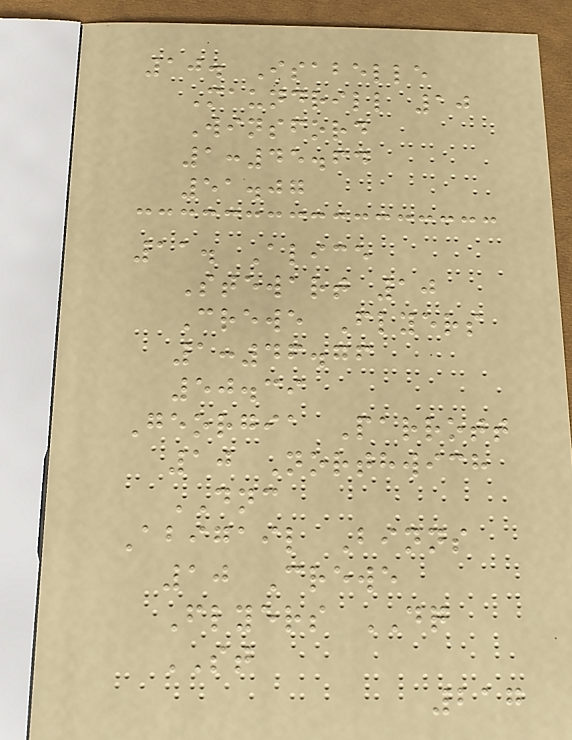10. Isabelle
Maundrill 10
Winsford
1:45.64
51.07
11. Alice
Stewart 10
Crewe Flyers
1:46.76
50.39
Georgia Parrott
10 Northwich
DNC
Abigail Binns
10 Crewe
Flyers DQ
ST
217
